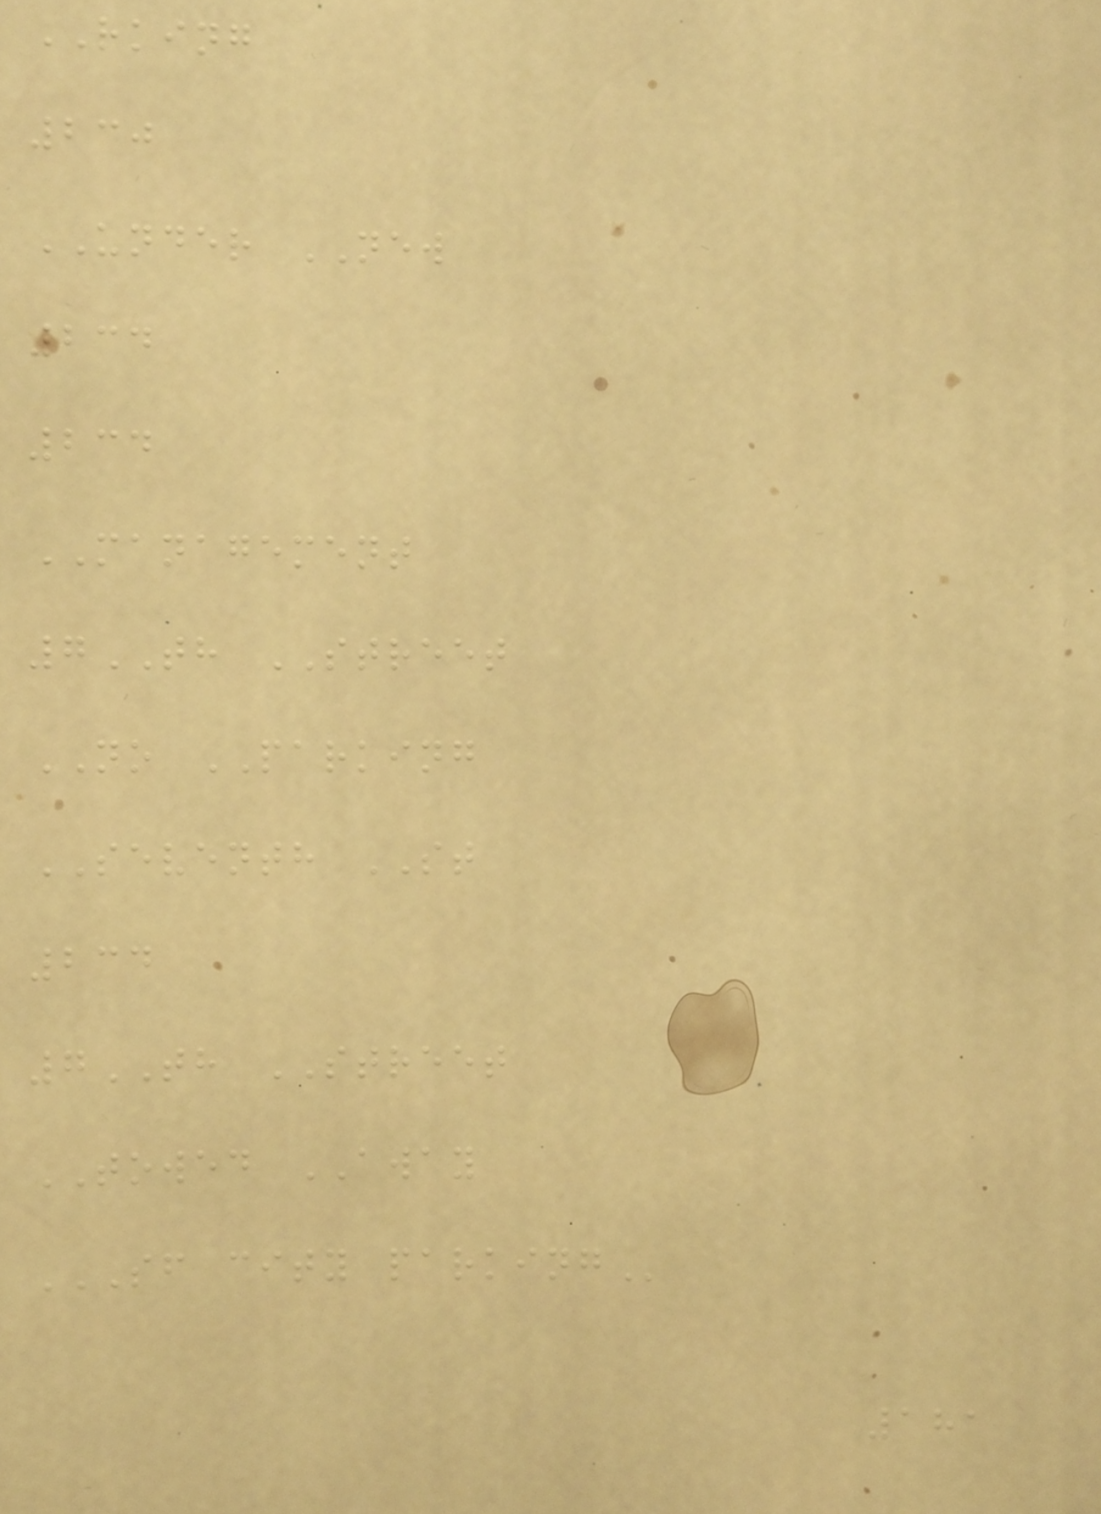RKING
230
UNDER NEW
234
234
MANAGEMENT
7TH STREET
NO PARKING
SEVENTH ST
234
7TH STREET
TOWED AWAY
SF CITY PARKING
181
